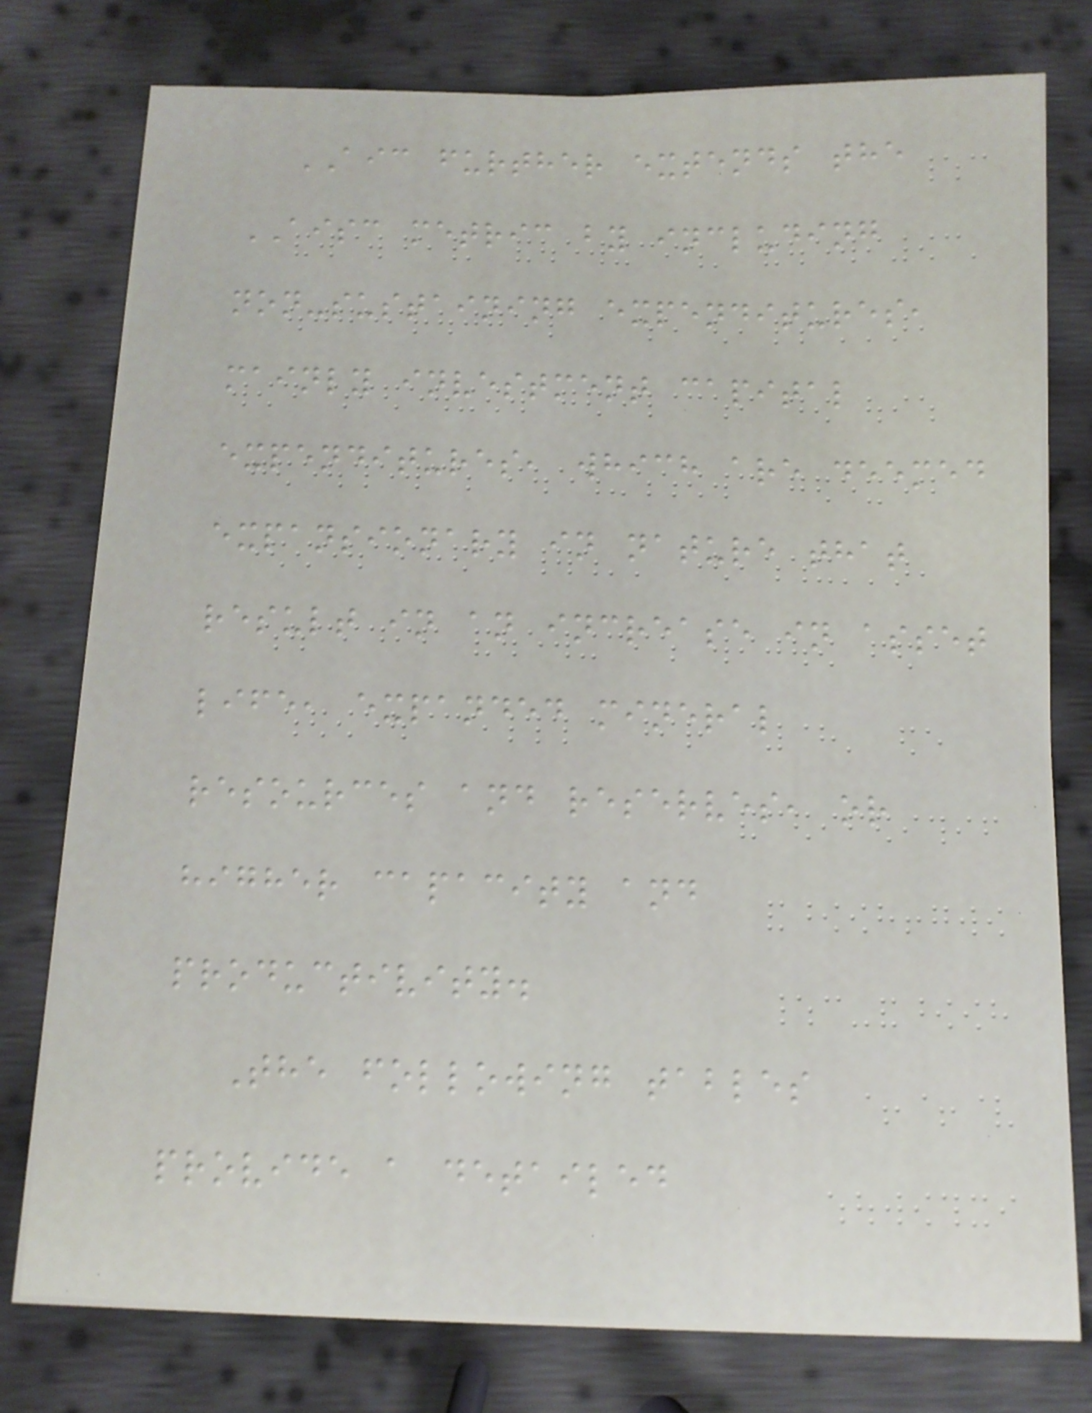AIC further extends the
AISC metric by including
non-sustaining expenditures,
mainly investment capital
expenditures, which are deemed
expansionary in nature that
result in an increase in asset
life, expanded mineral
resources and reserves, or
higher capacity and
productivity.
The following tables
provide a detailed
